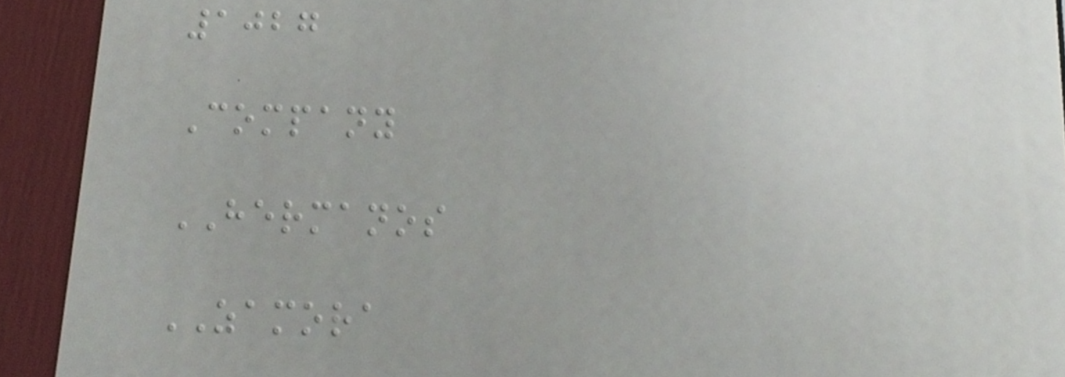1027
Company
HERMANOS
ZAMORA
